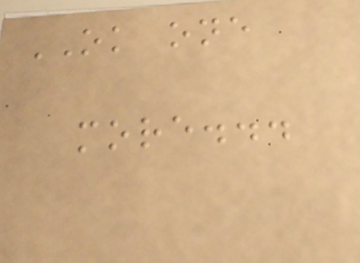OK one
more...
